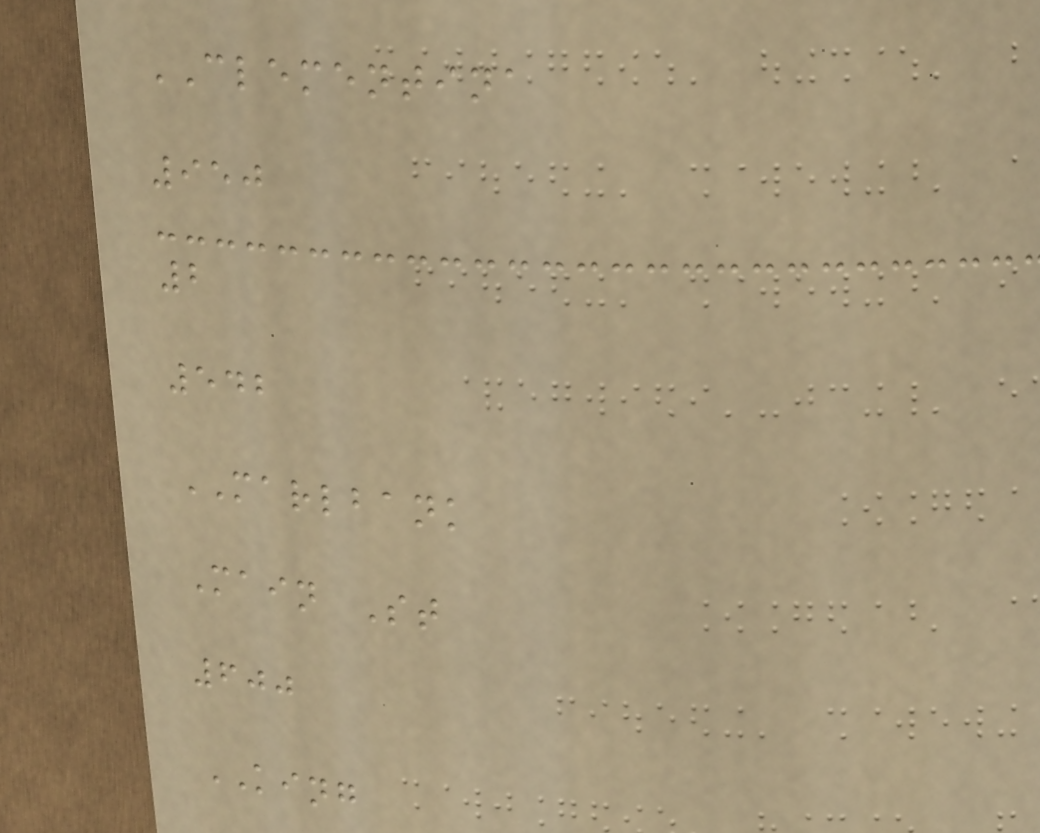CLEMENTINA
950
2
542
MARLBANK
Main St
600
KING
